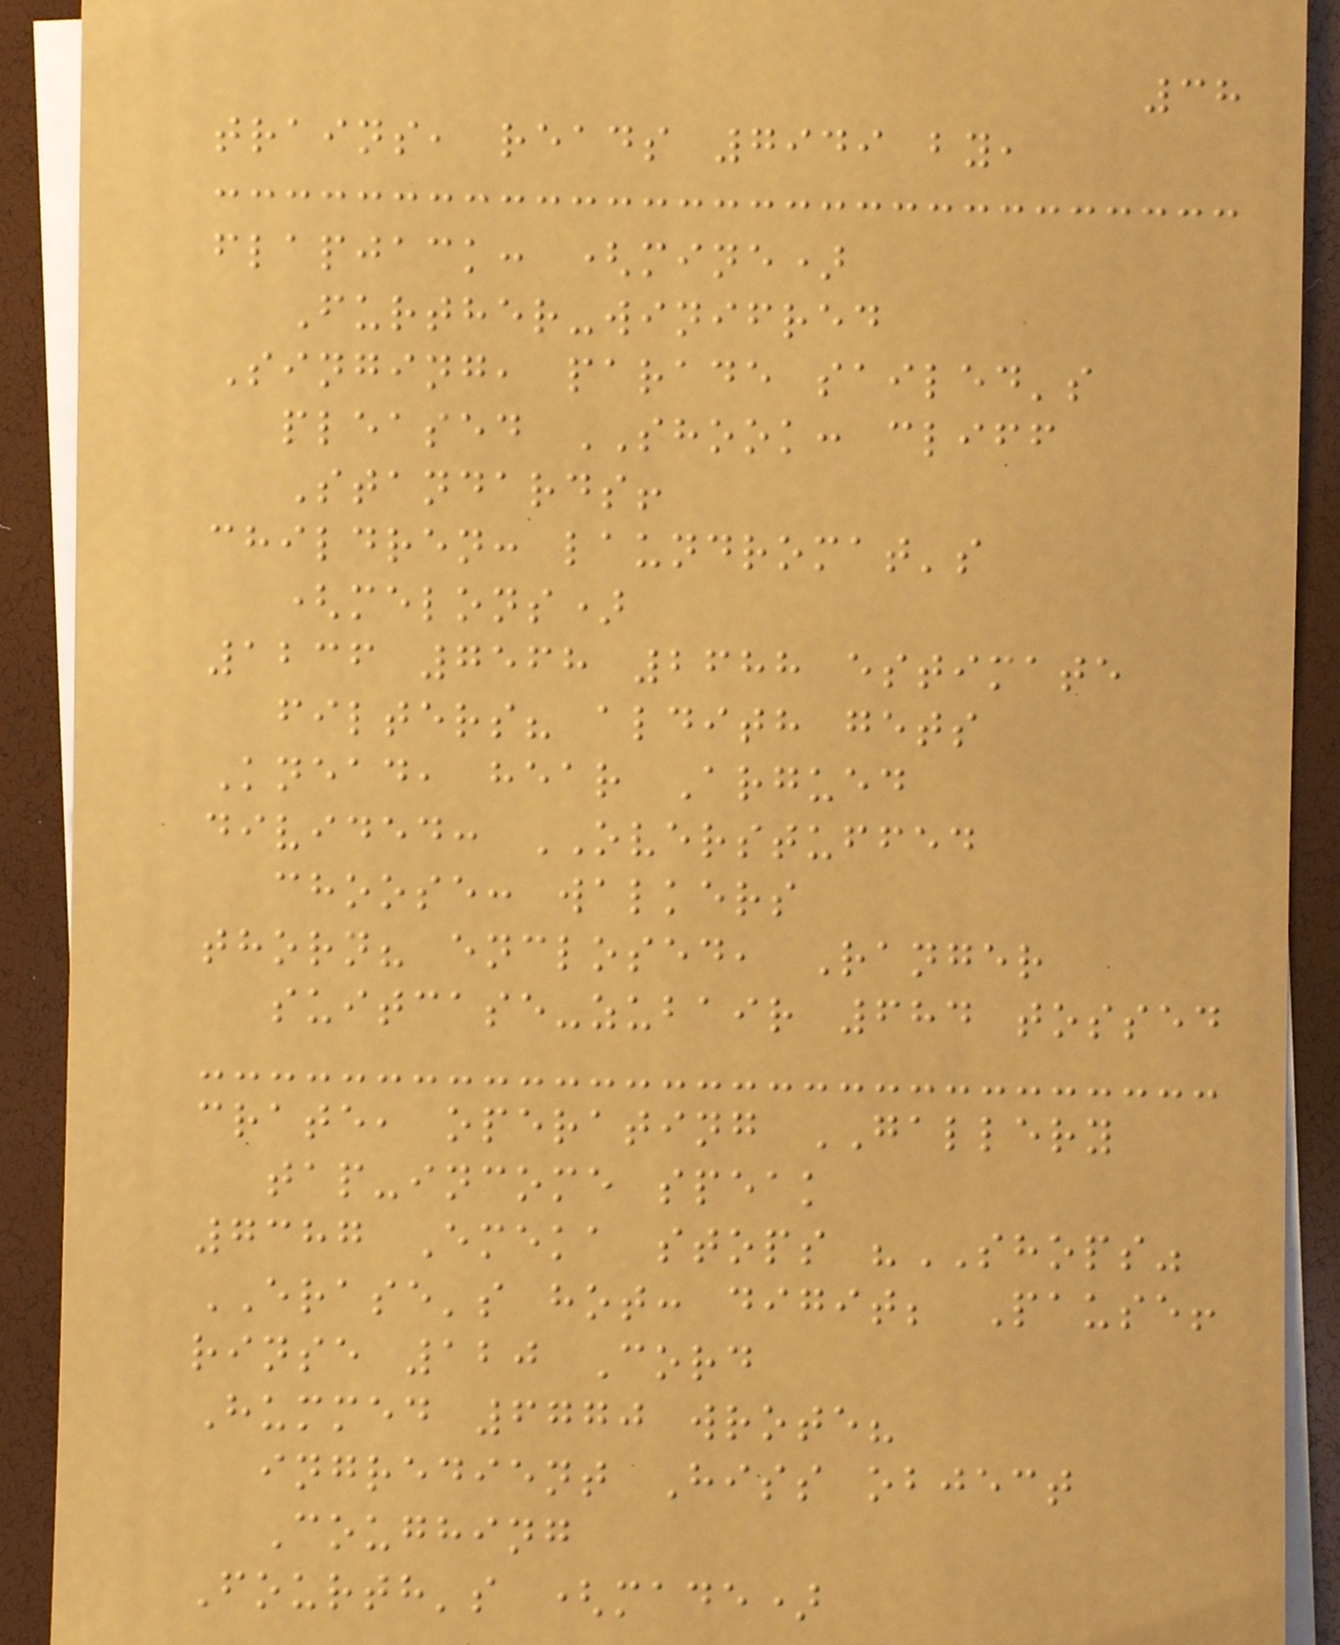38
trains, reads 7949 by,
flapjack: (mine)
Further-winifred
Singing, parade sailed's
pleased SHOOK: cliff
Standards!
children: laundromat's
(melons)
1236 7568 2688 estimate
filters? aldith gets
Knead, hear Argued
divided: OVERSTUFFED
choose: walkers
thorn? enclosed, Ranger
suitcase-zubair 684 tossed
crate, operating GALLERY
tap-income speak
7387 Emeka stops "SHOPS"
ERASE's hot: digit; Pause!
rinse 120 Cord
Hummed 6770 wrote?
ingredient Hiss object
Coughing
Fourth's (made)
